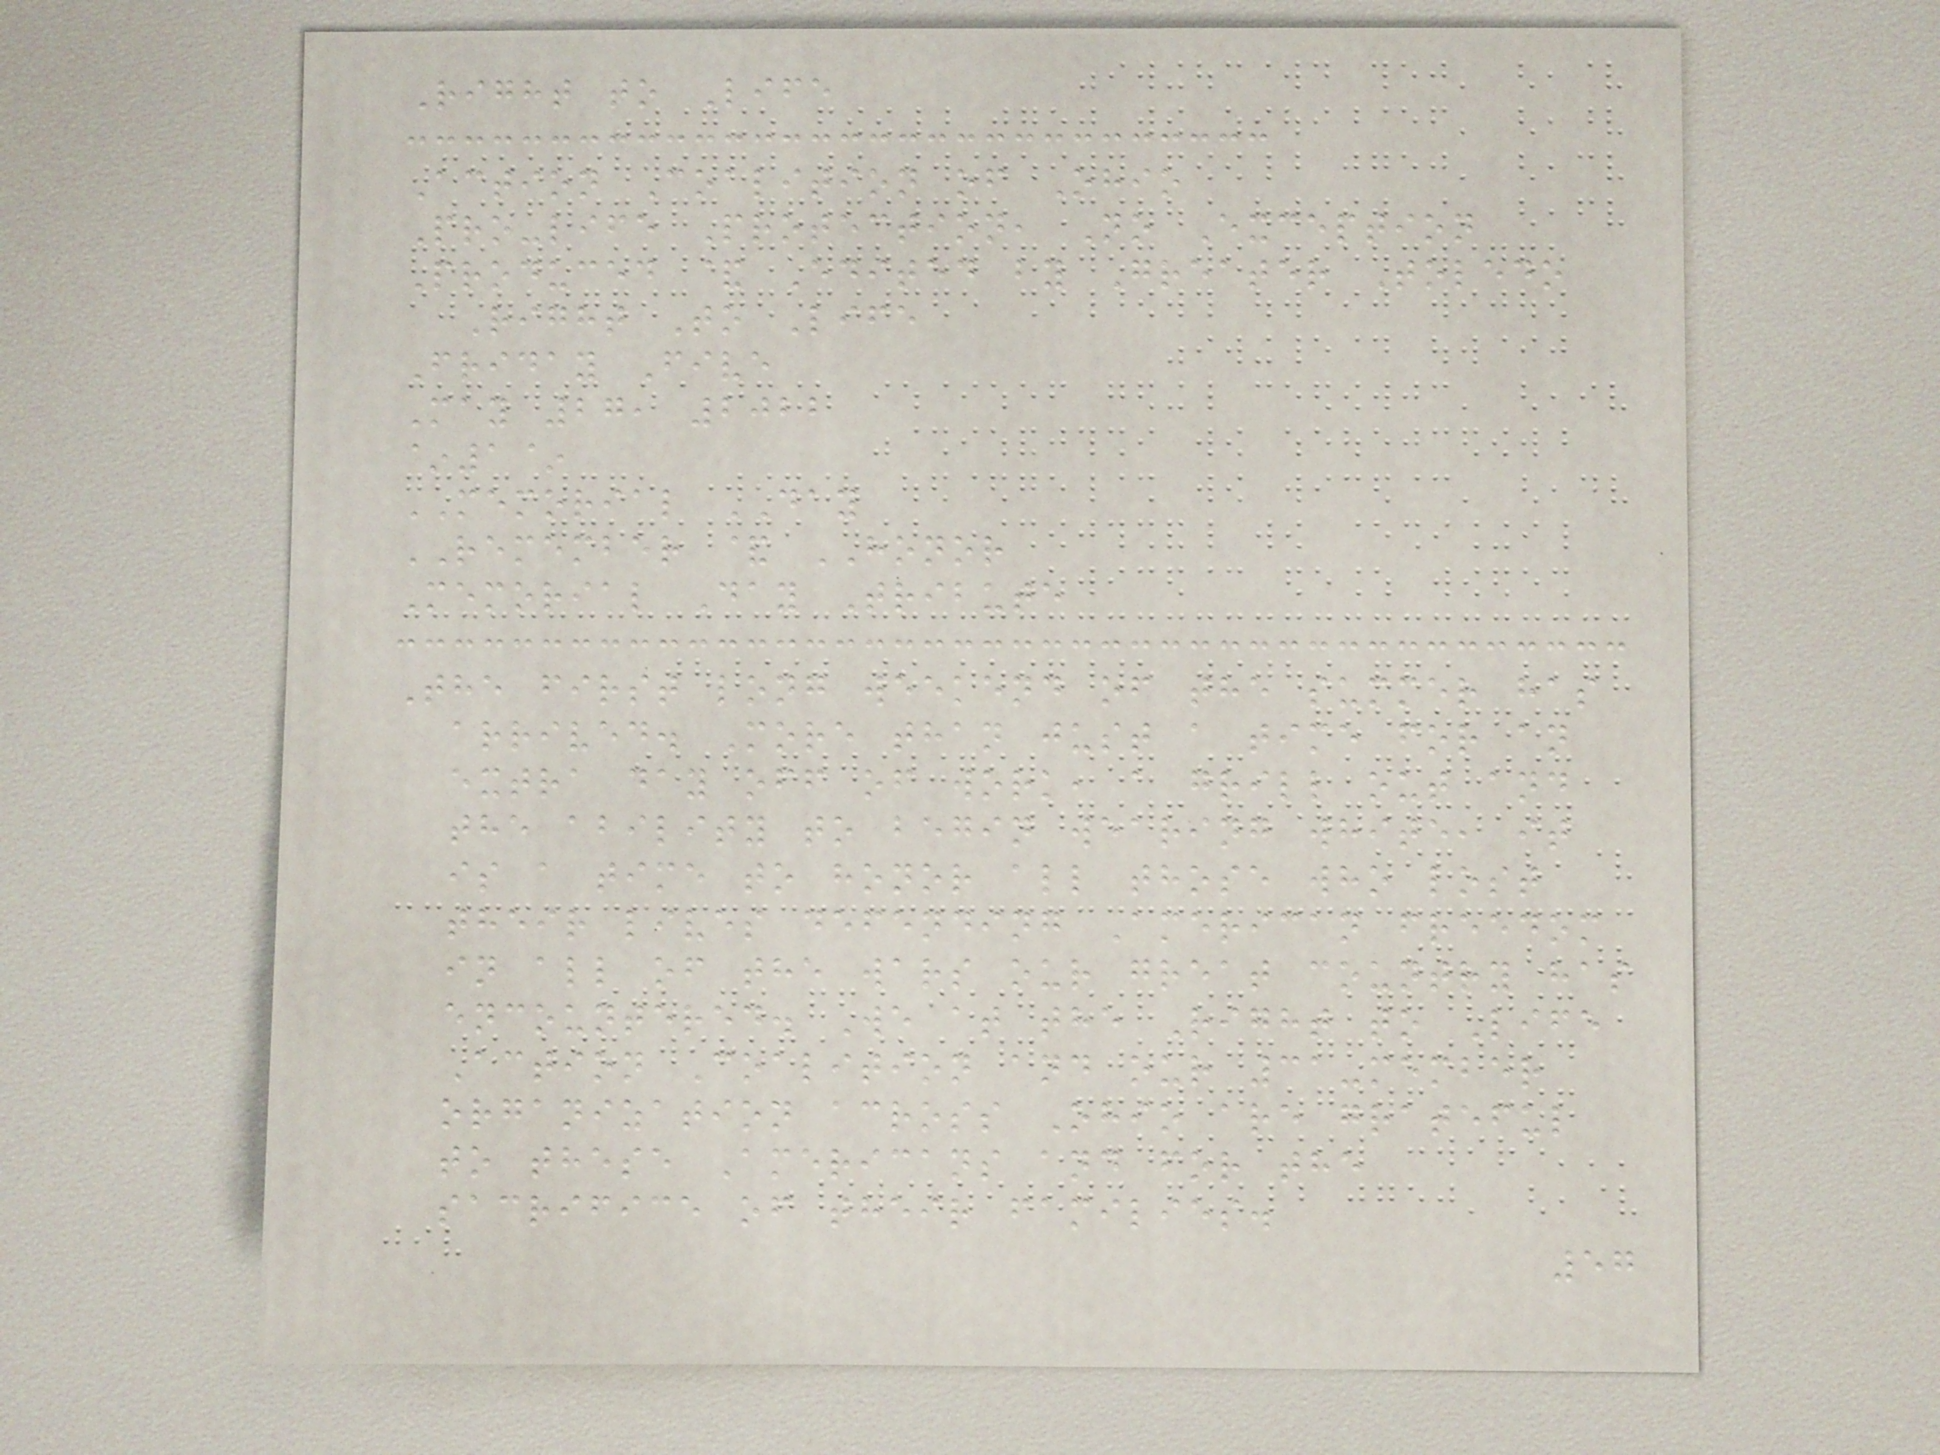Right to Life
Action Coalition of Ohio
Pro-life Protection, No Exception
Produced & Edited by Greater Toledo
Right To Life
Friday Five
May 27, 2022
~1~
MEMORIAL DAY
REMEMBER & HONOR
Memorial Day Tribute
The first long weekend of the summer has
arrived. More than just a time for an
extra day off of work, a grill out and
the ability to begin wearing white, it
is a time to honor all those who lost
their lives defending American freedom
in all of the wars our great country has
encountered. We at the Right to Life
Action Coalition and our 31-member
organization across Ohio are grateful
to these Americans and for the
sacrifice of their families.
57
